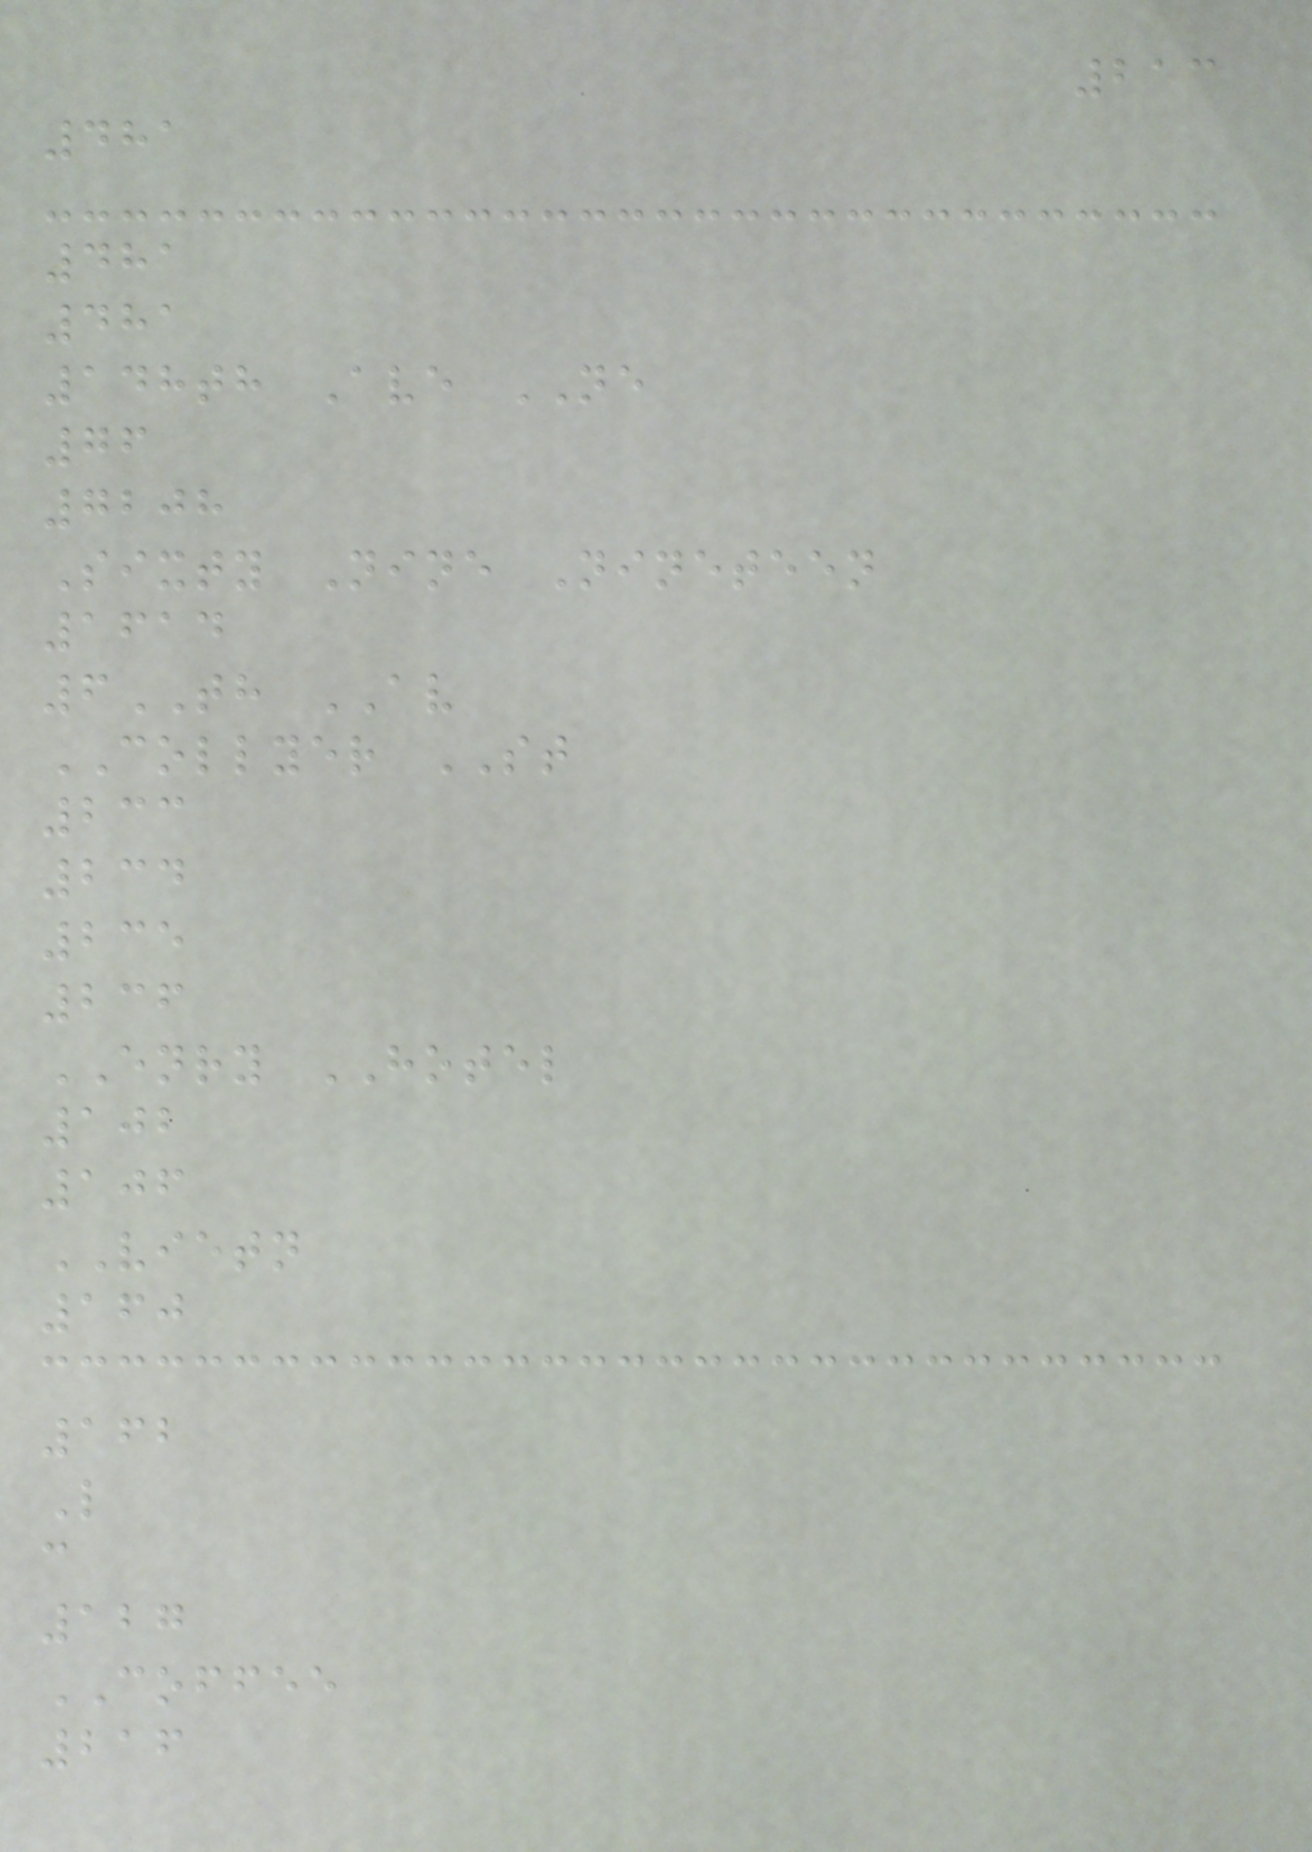213
481
481
481
148th Ave NE
76
7208
Sixty Nine Nineteen
1614
6TH AV
COLLYER ST
233
234
235
236
ENRY HOTEL
102
106
VIETN
160
162
L
c
127
COFFEE
216
